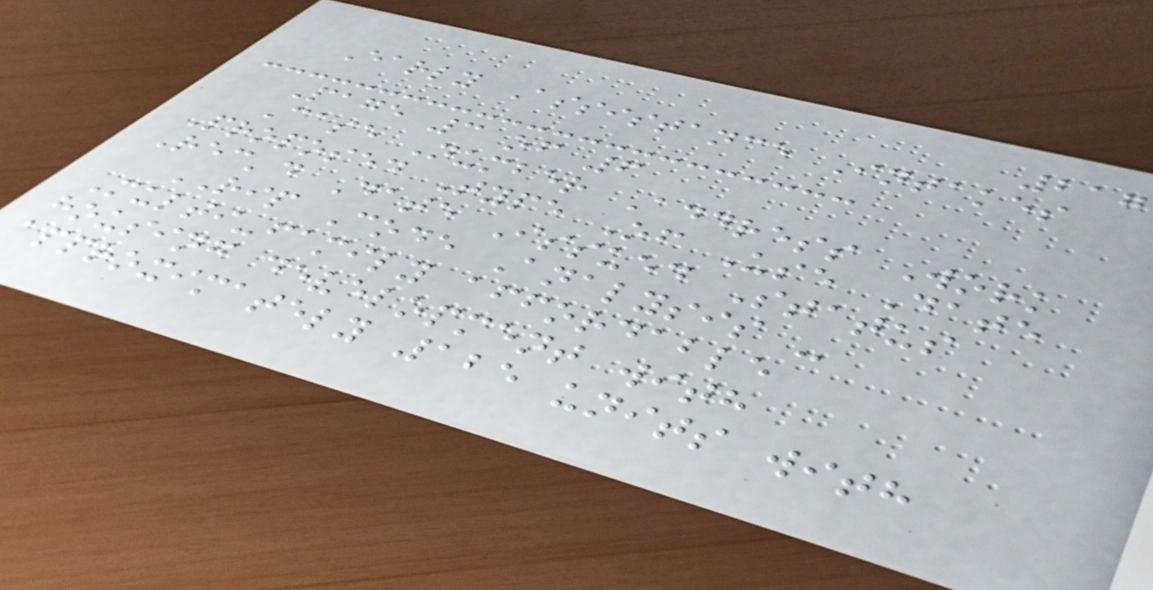217
Early Assistance Intakes
Page 3 of 6
Case Number Address Work
Proposed Type Of Use Date
Rec'd Date Issued Status
RIP Code Analysis -
Multi-family affordable
housing development with
approximately 125 units with
